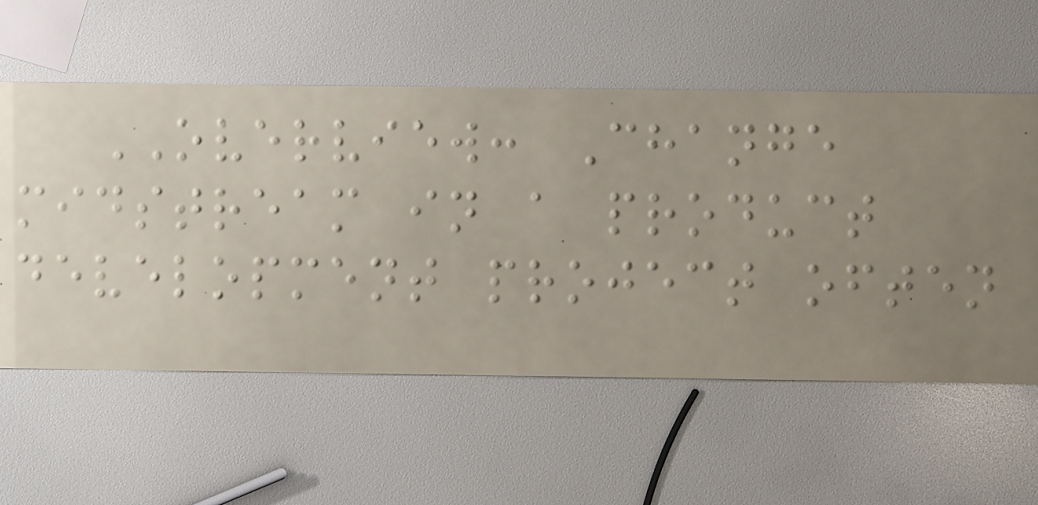OVERVIEW: Change
midstream in a product
development project often
